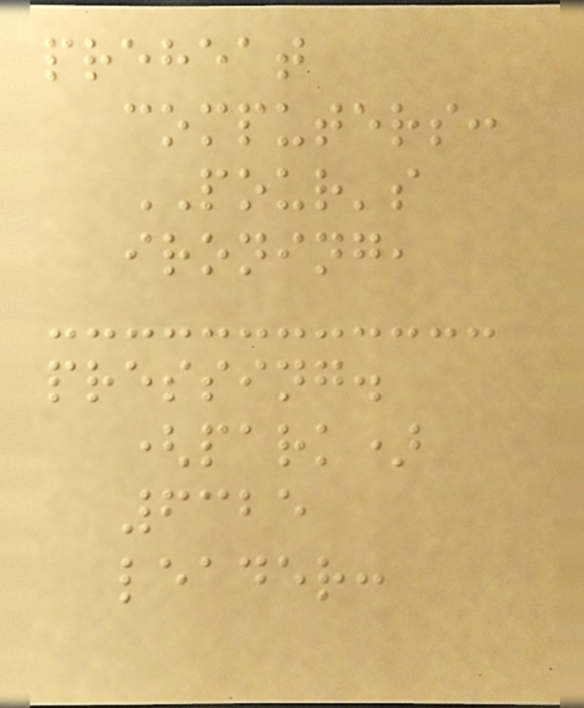preheat
computers:
POUR's
ironing,
pressing.
(park)
6325
leader:
